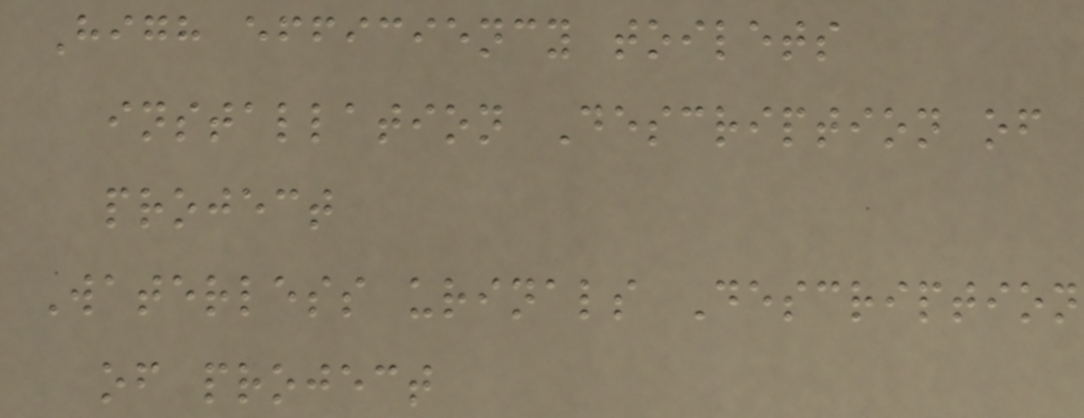High efficiency toilets
installation Description of
project
Waterless urinals Description
of project
